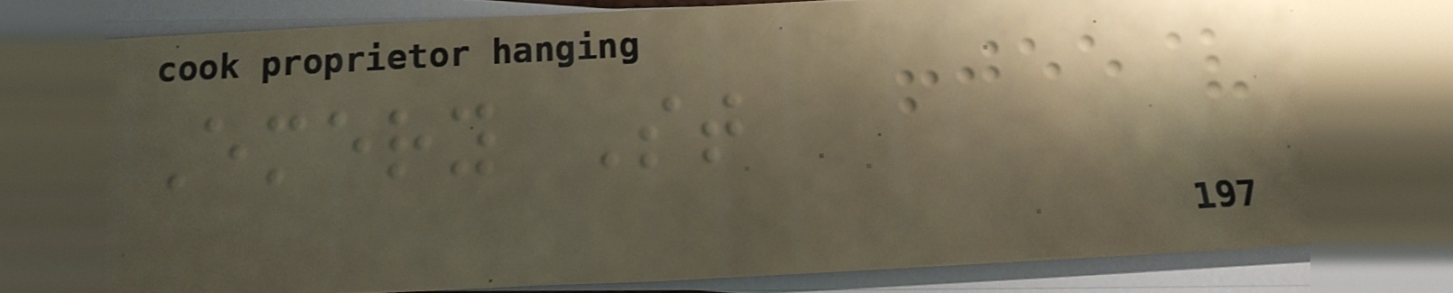Emery St
